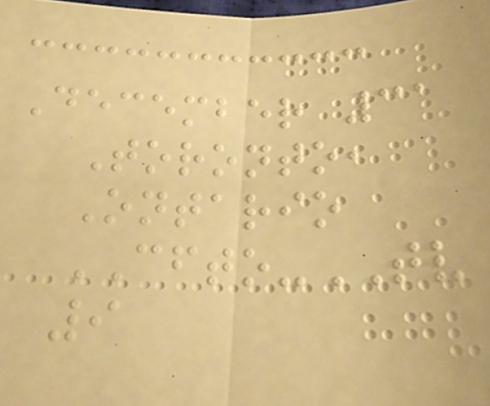December 31
Toronto,
Ontario
CFTO-TV
9
